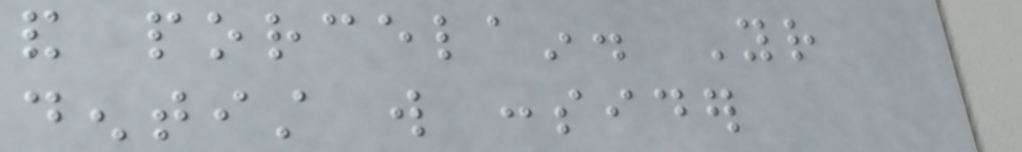and porcelain. Your
dentist will consider
